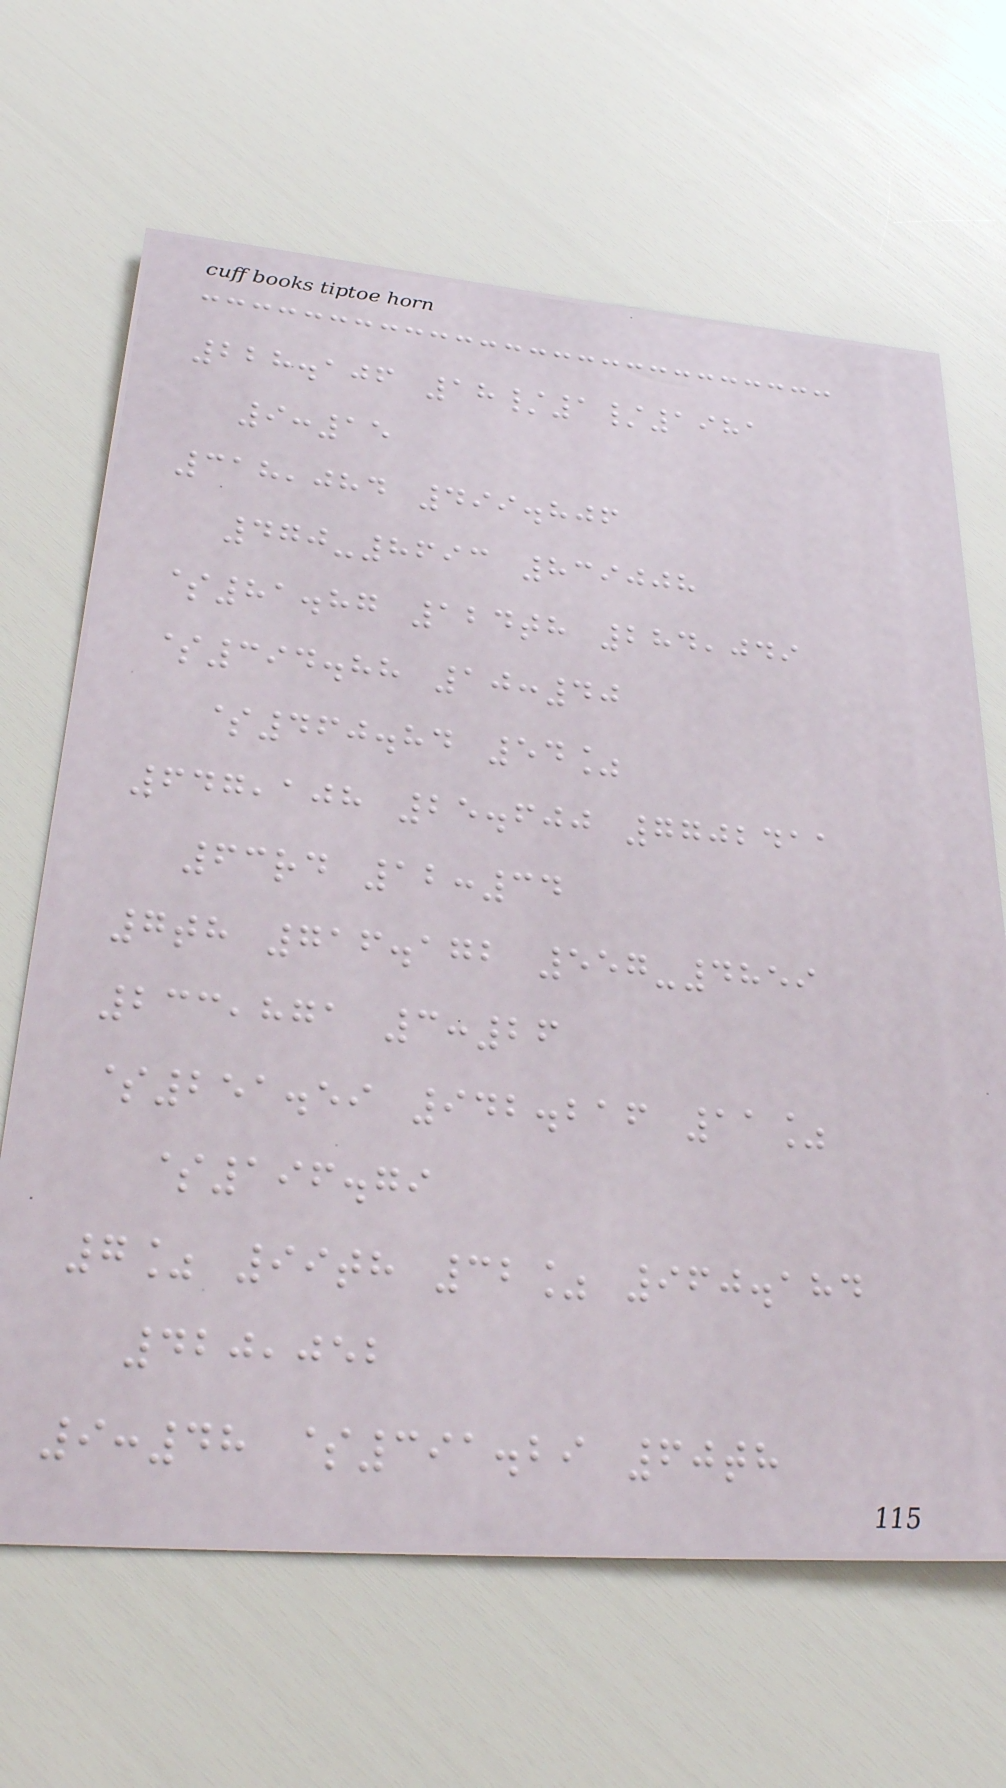228.106 18/1/1981
9:15
318,084 499.806
470-8693 839008
$81.87 124th 284,049
$394.88 10:40
$460.84 54%
647,108 25.600 7702411
63rd 12:34
7th 716.172 557-4859
233,871 3:26
$251.59 942.216 11%
$196.79
7% 99th 32% 960.184
420,052
9:48 $391.29 60th
